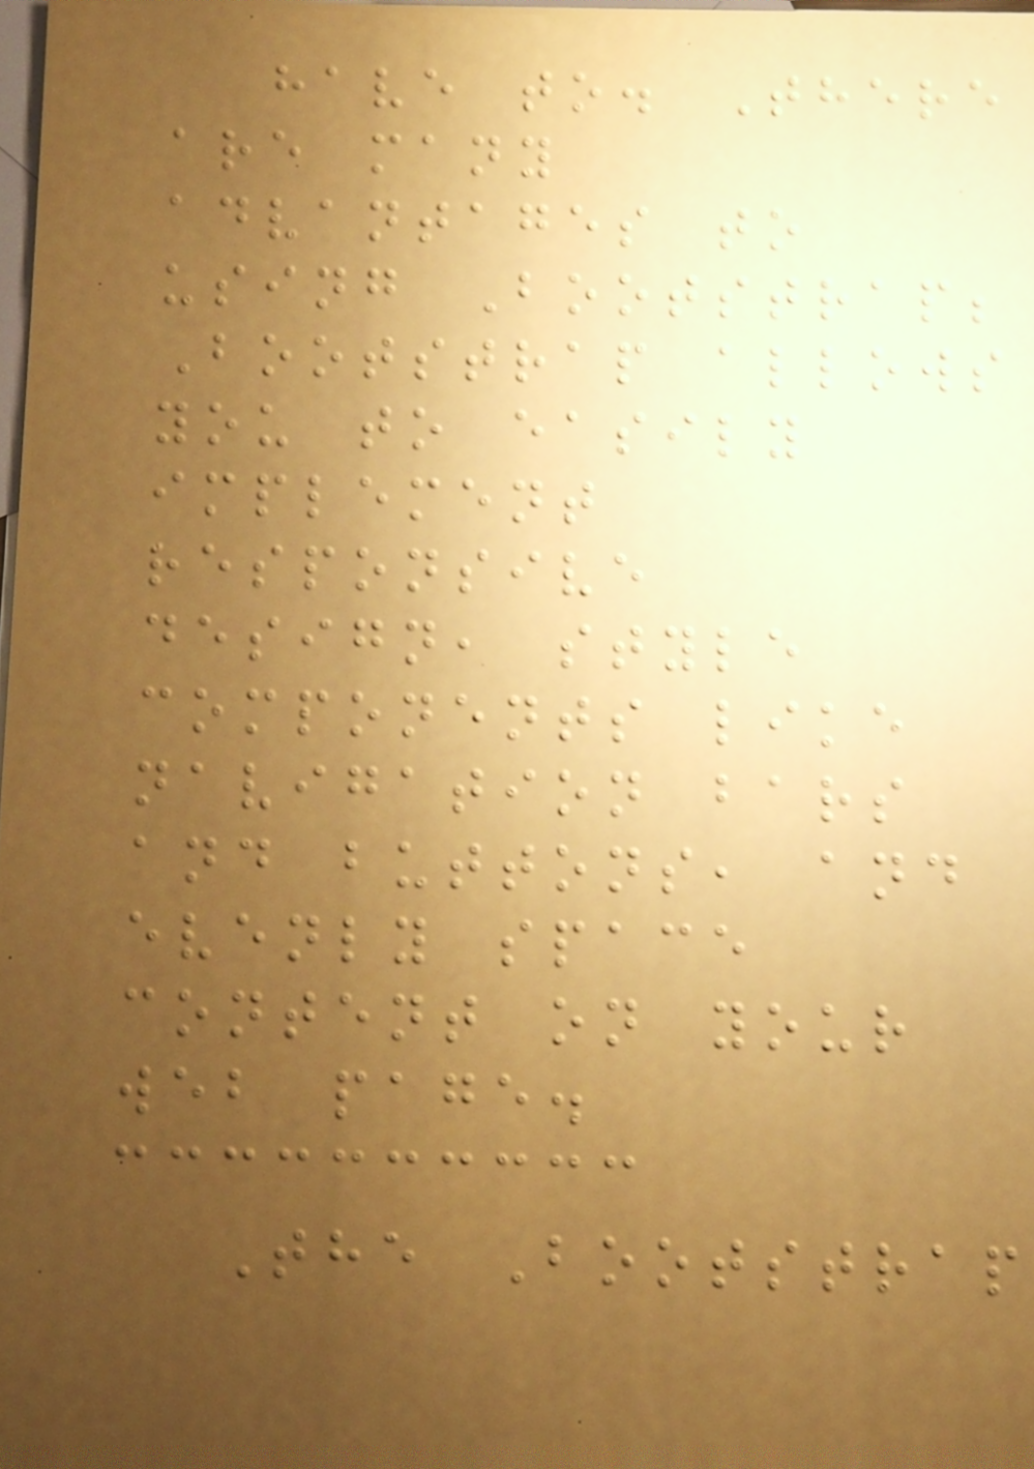have to. There
are many
advantages to
using Bootstrap;
Bootstrap allows
you to easily
implement
responsive
design, style
components like
navigation bars
and buttons, and
evenly space
content on your
web page.
The Bootstrap
